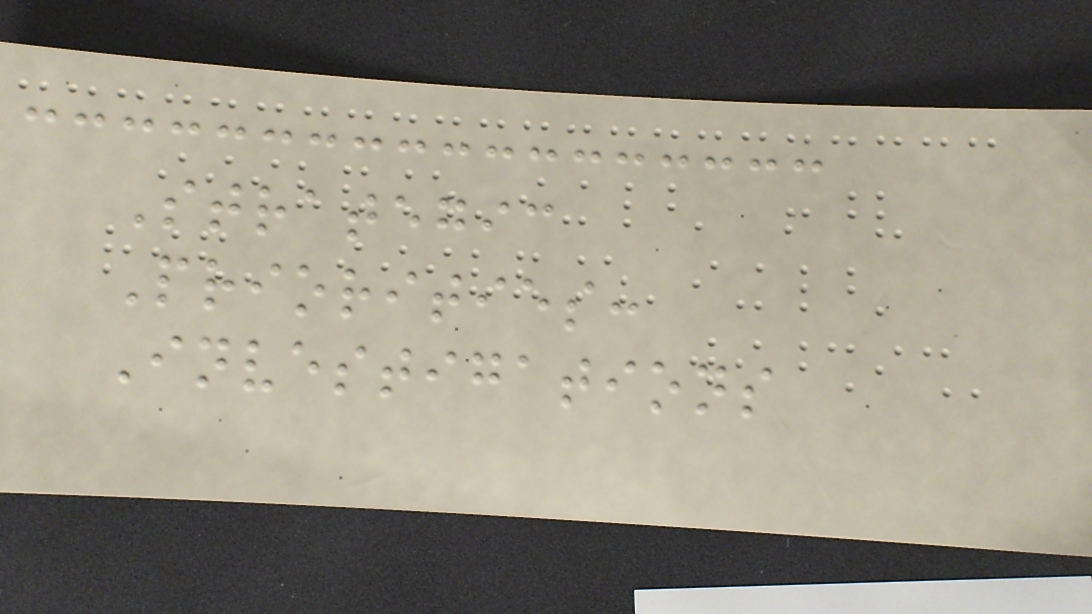Strategic
Priorities:
Investigations
